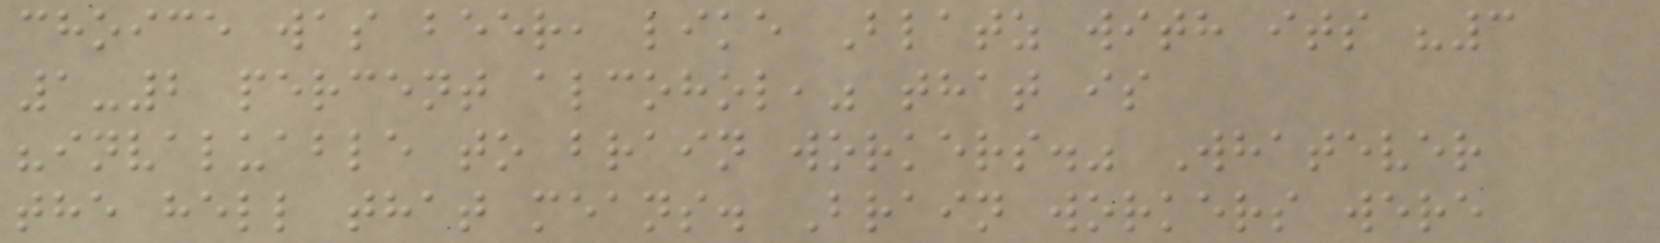choice was beer, like Blatz with its "3
1-2 percent alcohol," that is
"invaluable to brain workers." Whatever
the hell that means. Brain workers were
